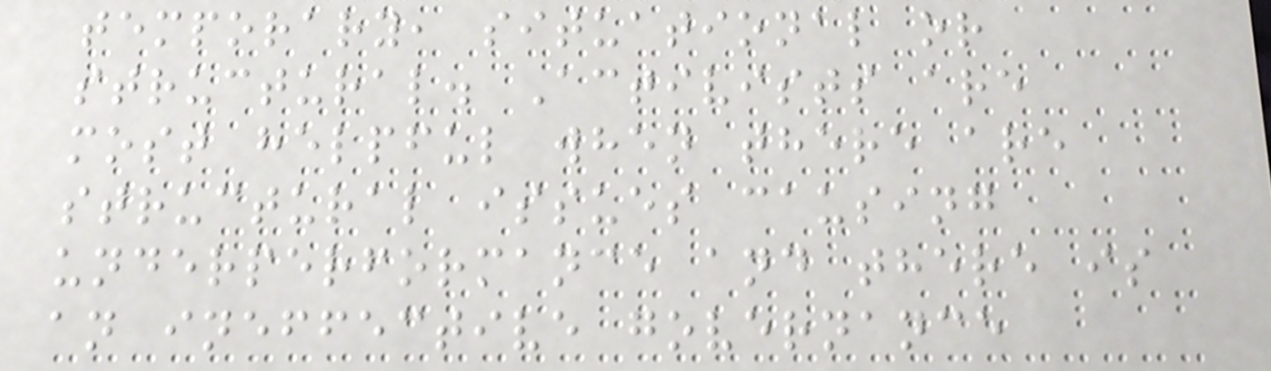temporary, situational or
structural. Activists are
most helpful when there are
structural issues causing
underperformance and there is
an ineffective governance
